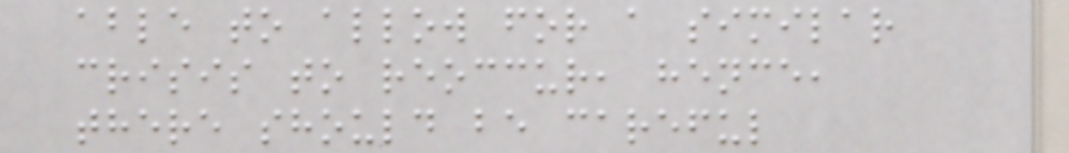able to allow for a similar
crisis to reoccur, hence,
there should be careful
